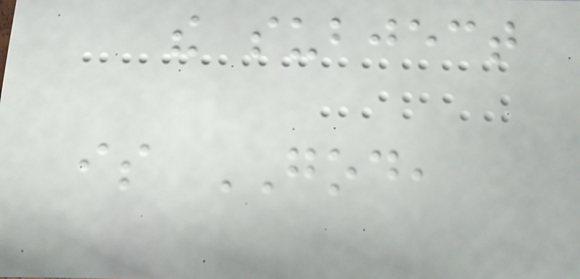the subject
is GOD,
